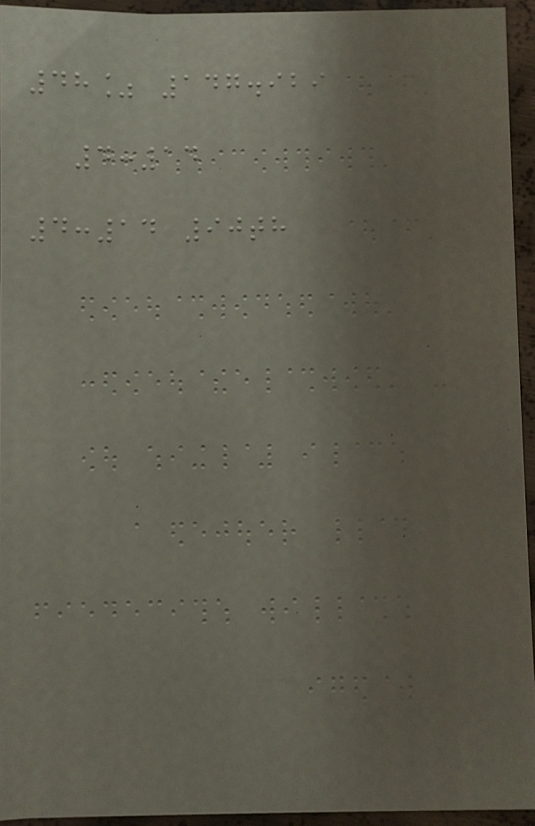48% 147.929
4:14
4:14 90th
